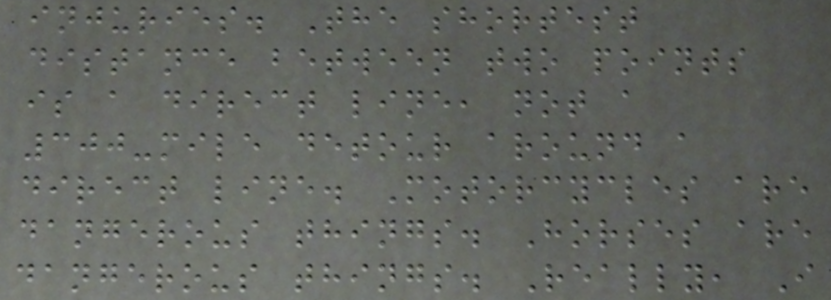injuries. The shortest
distance between two points
is a direct line, not a
300-mile detour around a
direct line. Motorcycles are
dangerous things. Horses are
dangerous things. Really, I
